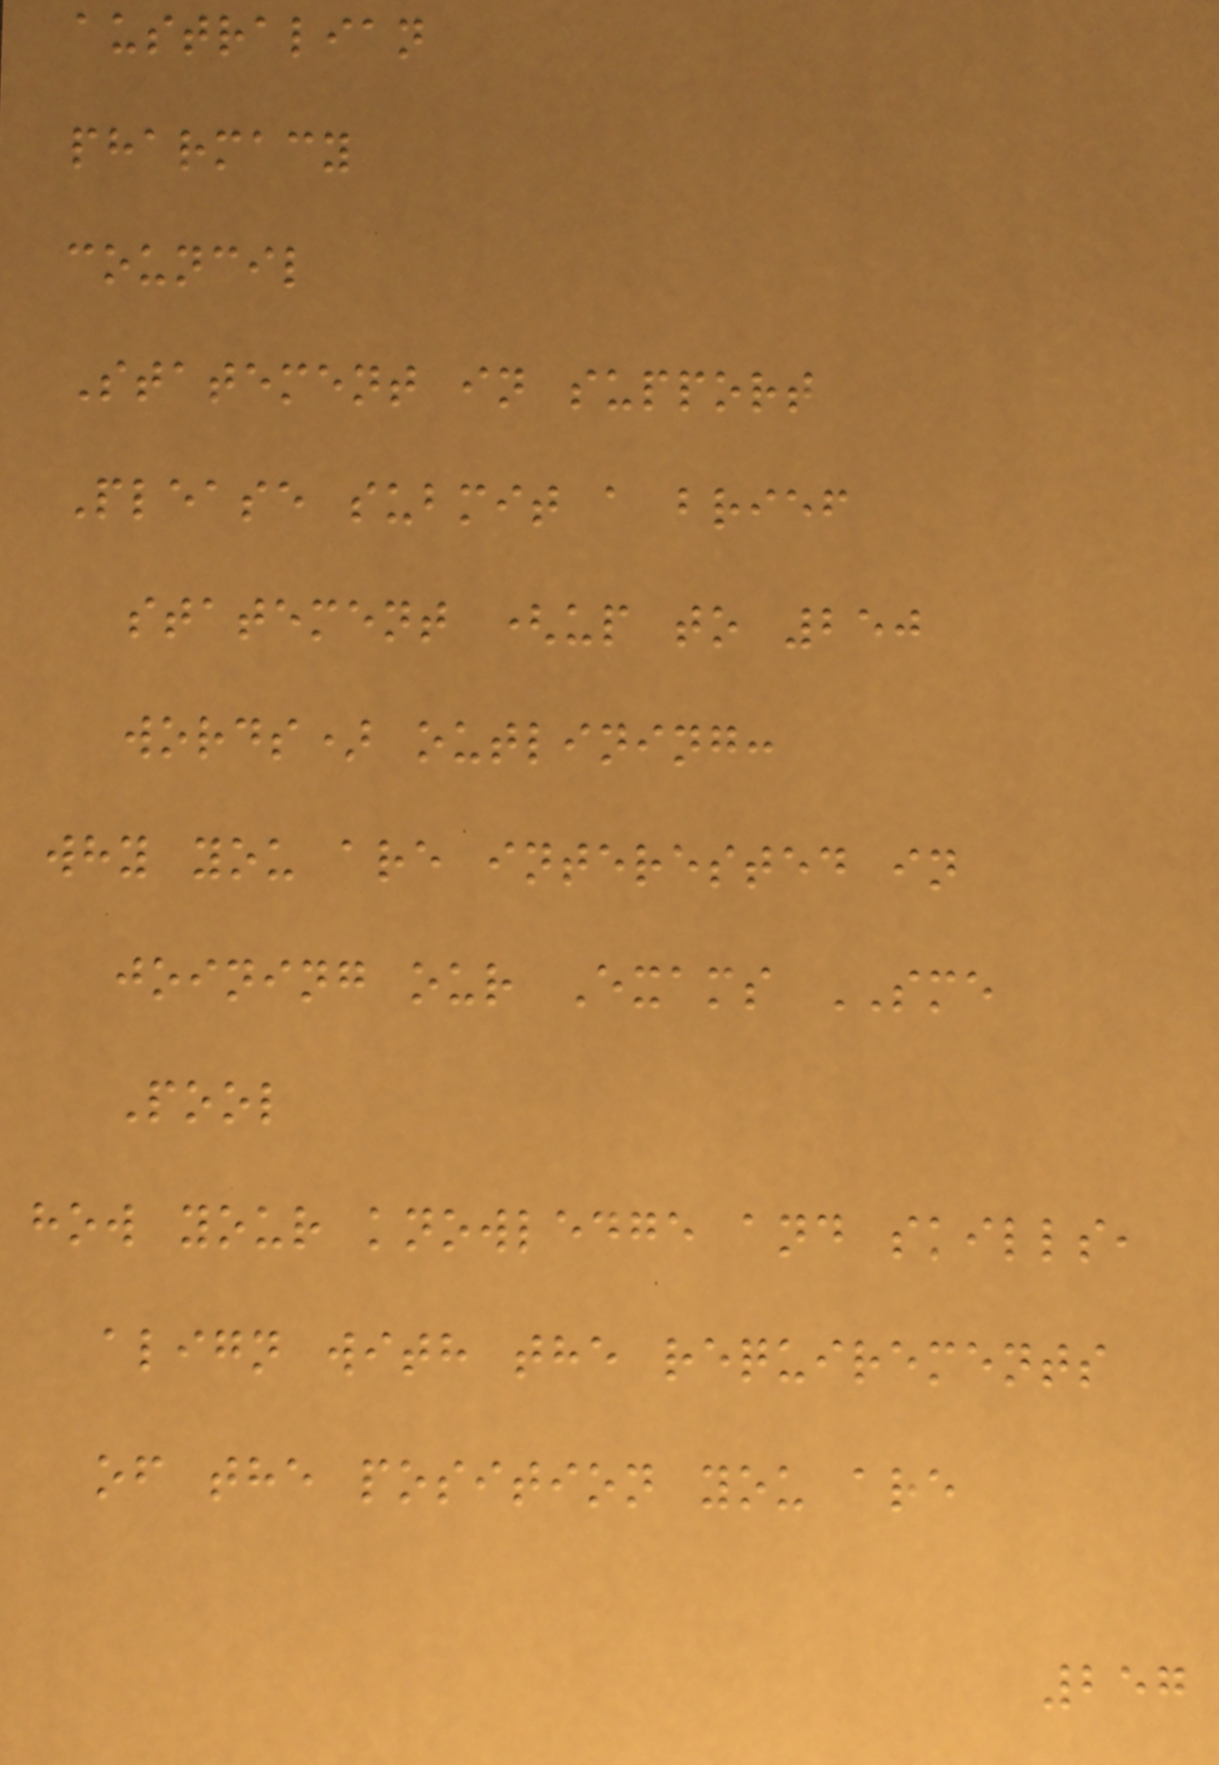australian
pharmacy
council
Statement in support
Please submit a brief
statement (up to 250
words) outlining:
why you are interested in
joining our Exams SME
Pool
how your knowledge and skills,
align with the requirements
of the position you are
257
